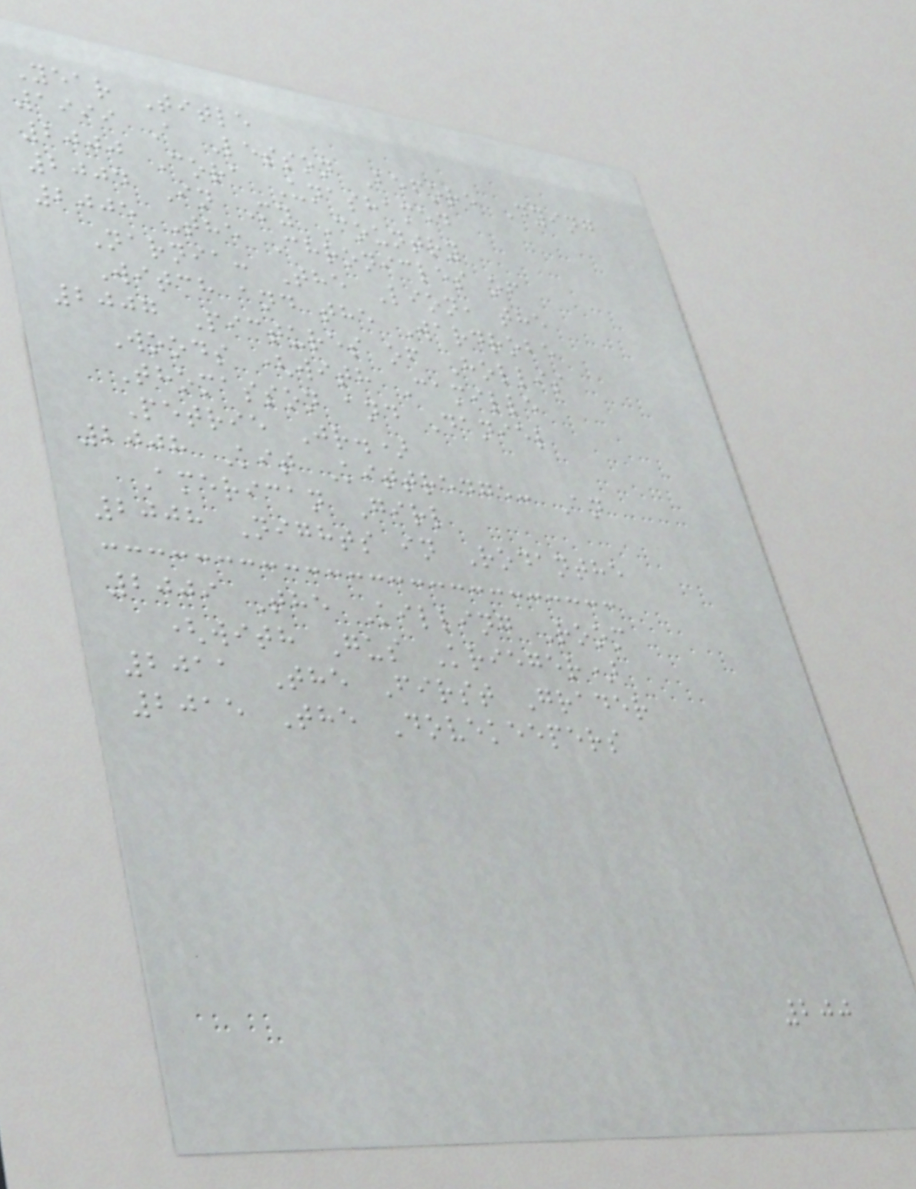Year Title
1999 A Lesson Before Dying
2000 Cora Unashamed
2004 In My Country
2005 The Chronicles of
Narnia: The Lion, the
Witch and the Wardrobe
2007 Pictures of Hollis
Woods (with Camille
Thomasson and Daniel
Petrie Jr.)
2008 Kit Kittredge: An
American Girl
2008 Nights in Rodanthe
2009 The Killing Room
(with Gus Krieger)
2011 The First Grader
2015 The Dovekeepers
200
